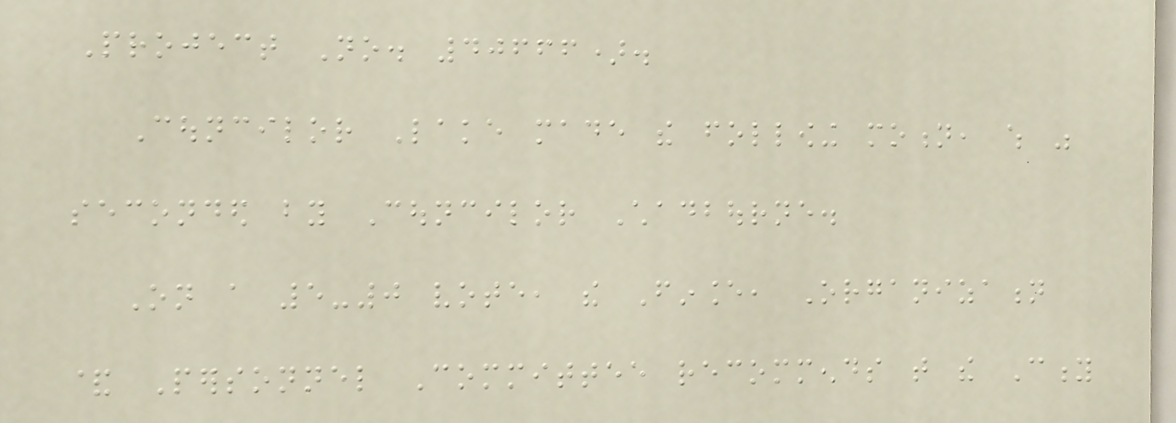Project No. 40666).
Councilor Lake made the following motion, which was
seconded by Councilor Chadbourne.
On a 5-0 vote, the Finance, Organization
& Personnel Committee recommends that the City
